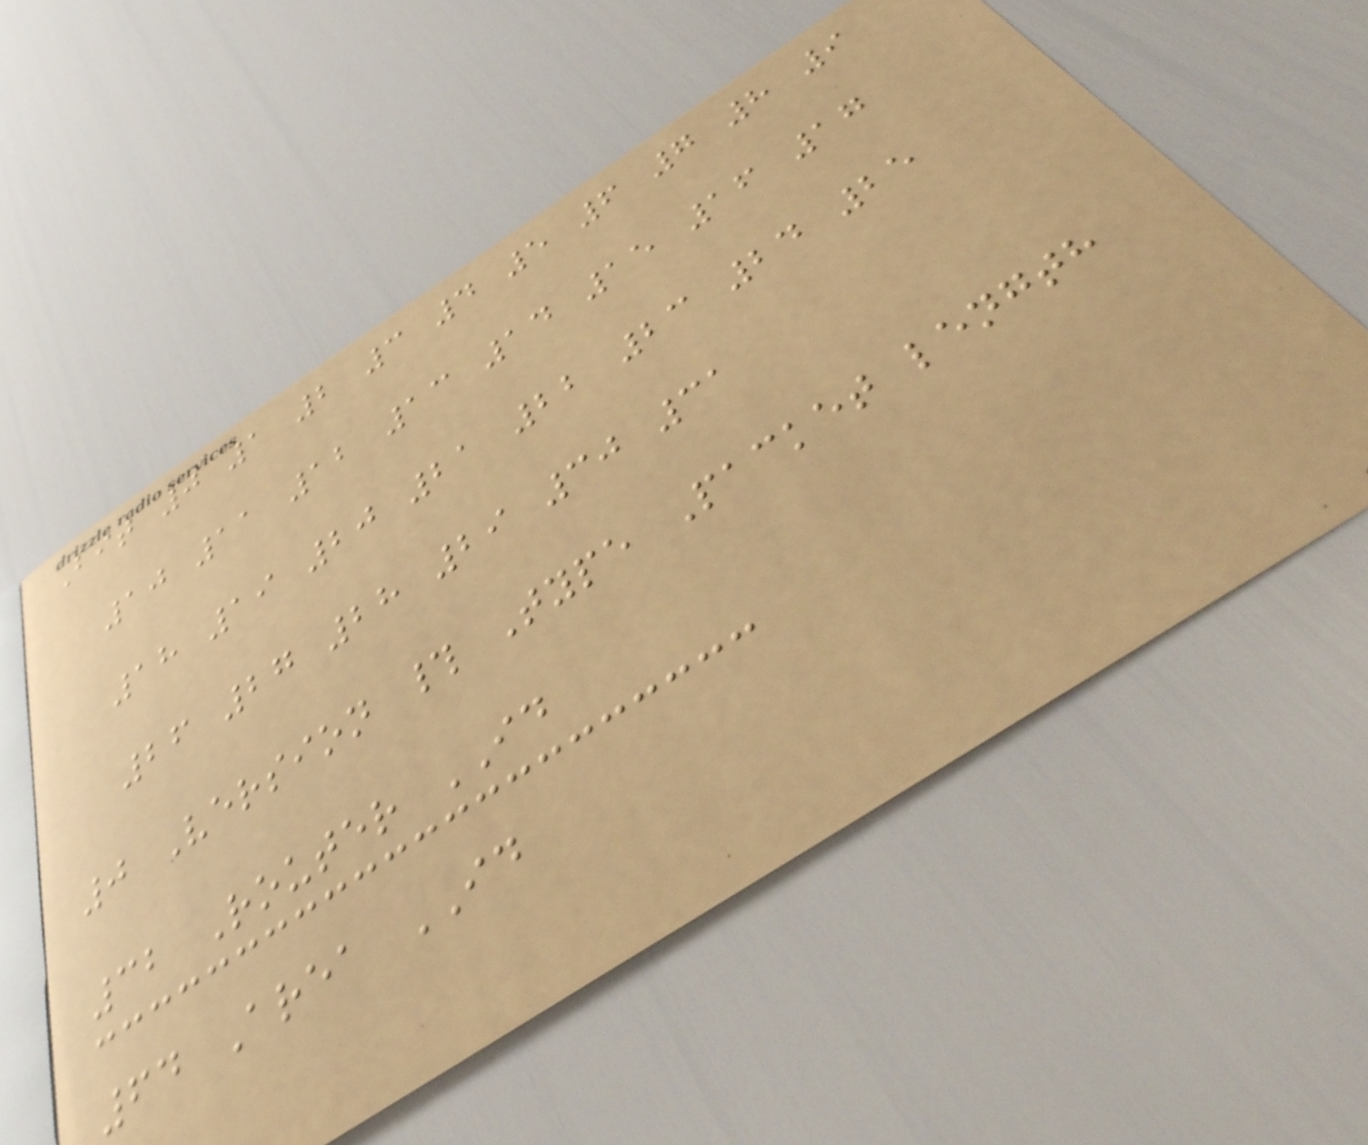Bit 0 1 2 3 4 5 6 7 8 9
10 11 12 13 14 15 16 17
18 19 20 21 22 23 24 25
26 27 28 29 30 31
0 Version # Type Packet length
32 Router ID
64 Area ID
